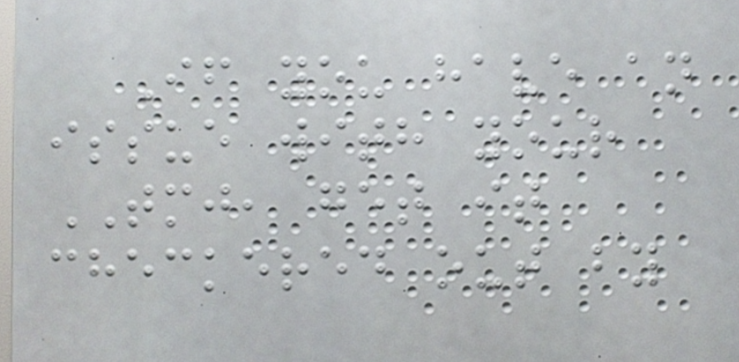If you have an
issue with your
TMJ, get it
checkered out by
